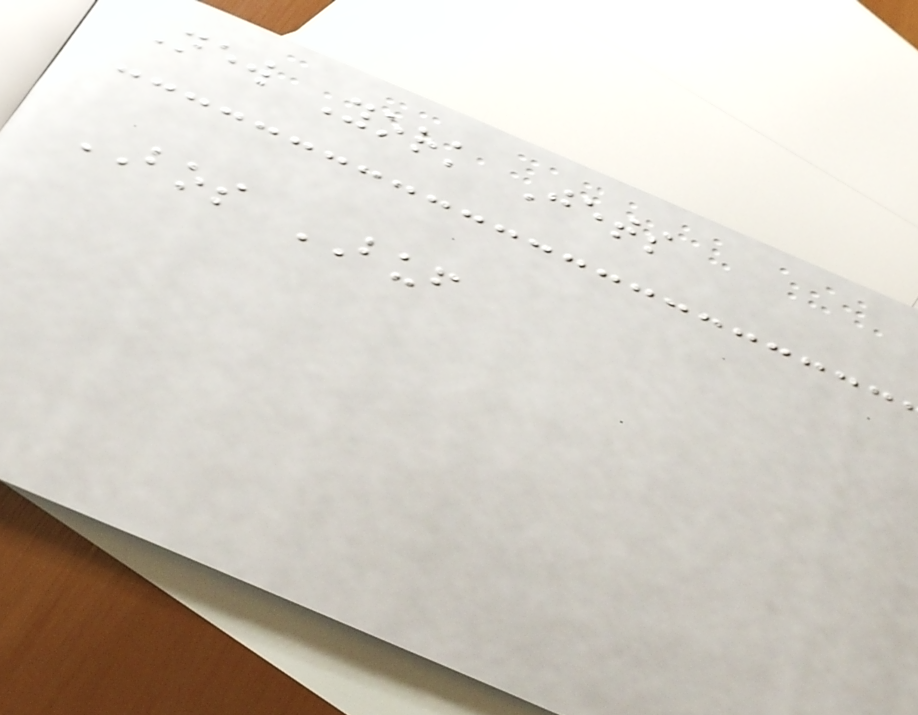New York Jets
BOS BUF
